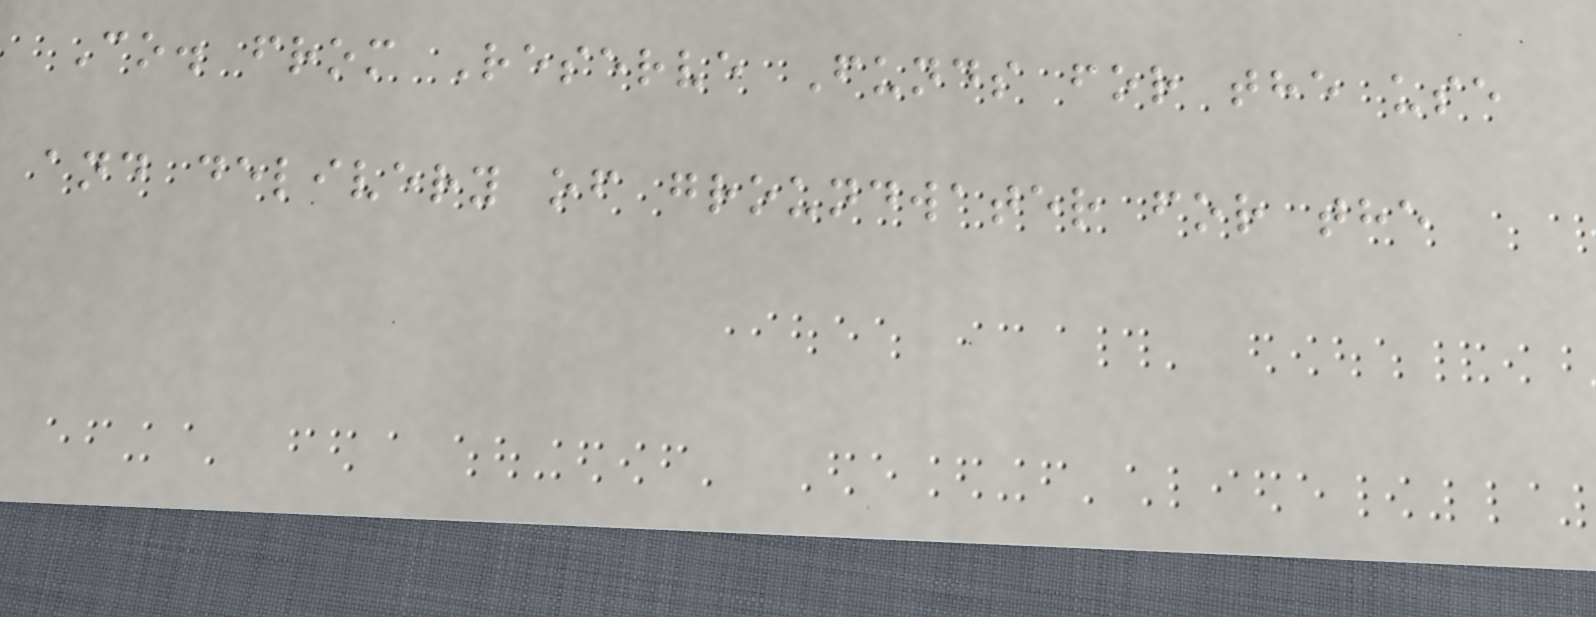Co. from Reserve Funds for the use
and delivery of groundwater for the
